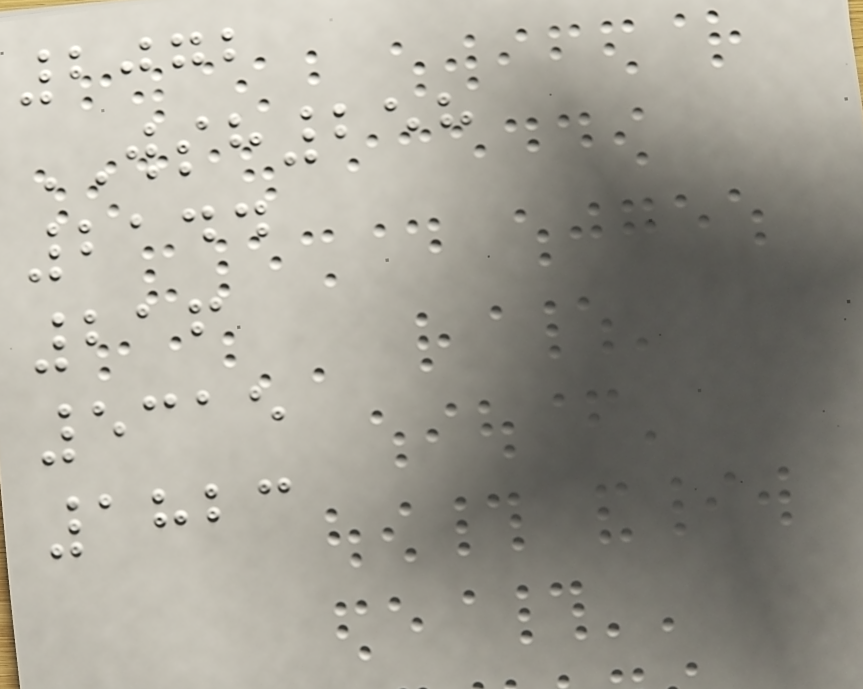2072
WSH258
2144
216
5315
1823
